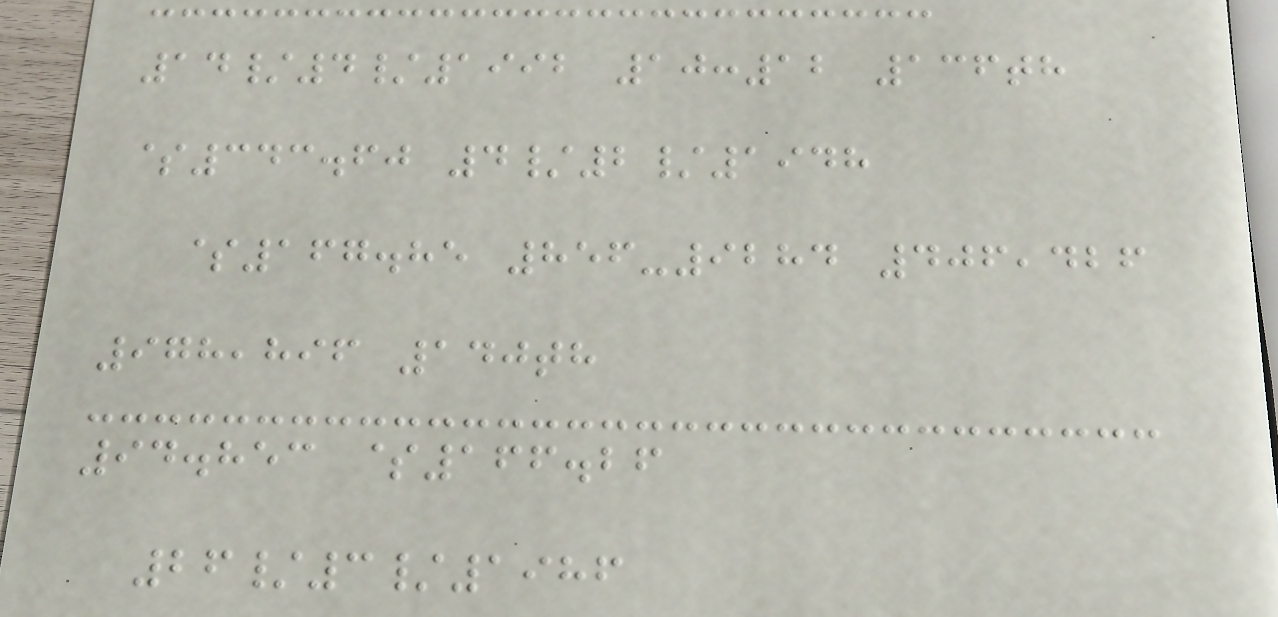14/4/1992 10:12 136th
$343.60 4/2/1948
$167.85 856-9284 406,426
978,896 140th
94.853 $166.26
26/3/1986
